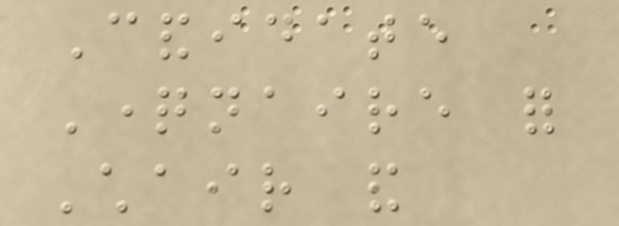Candidate
Questionnaire for
Chair and
